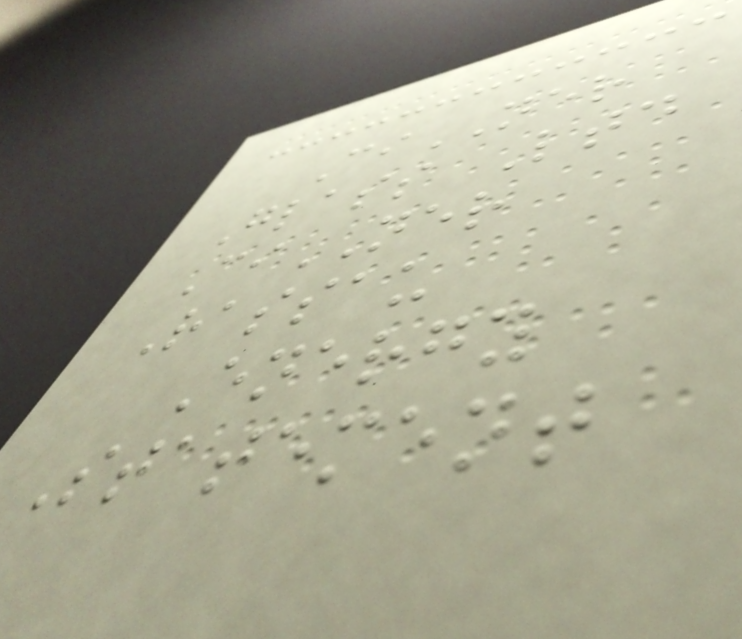CiNER
Glass Ltd
CiNER
Rassau
Energy
Statement
